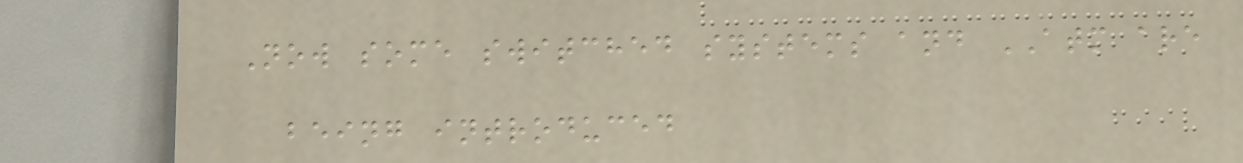Now some switched systems and ATM are
being introduced
